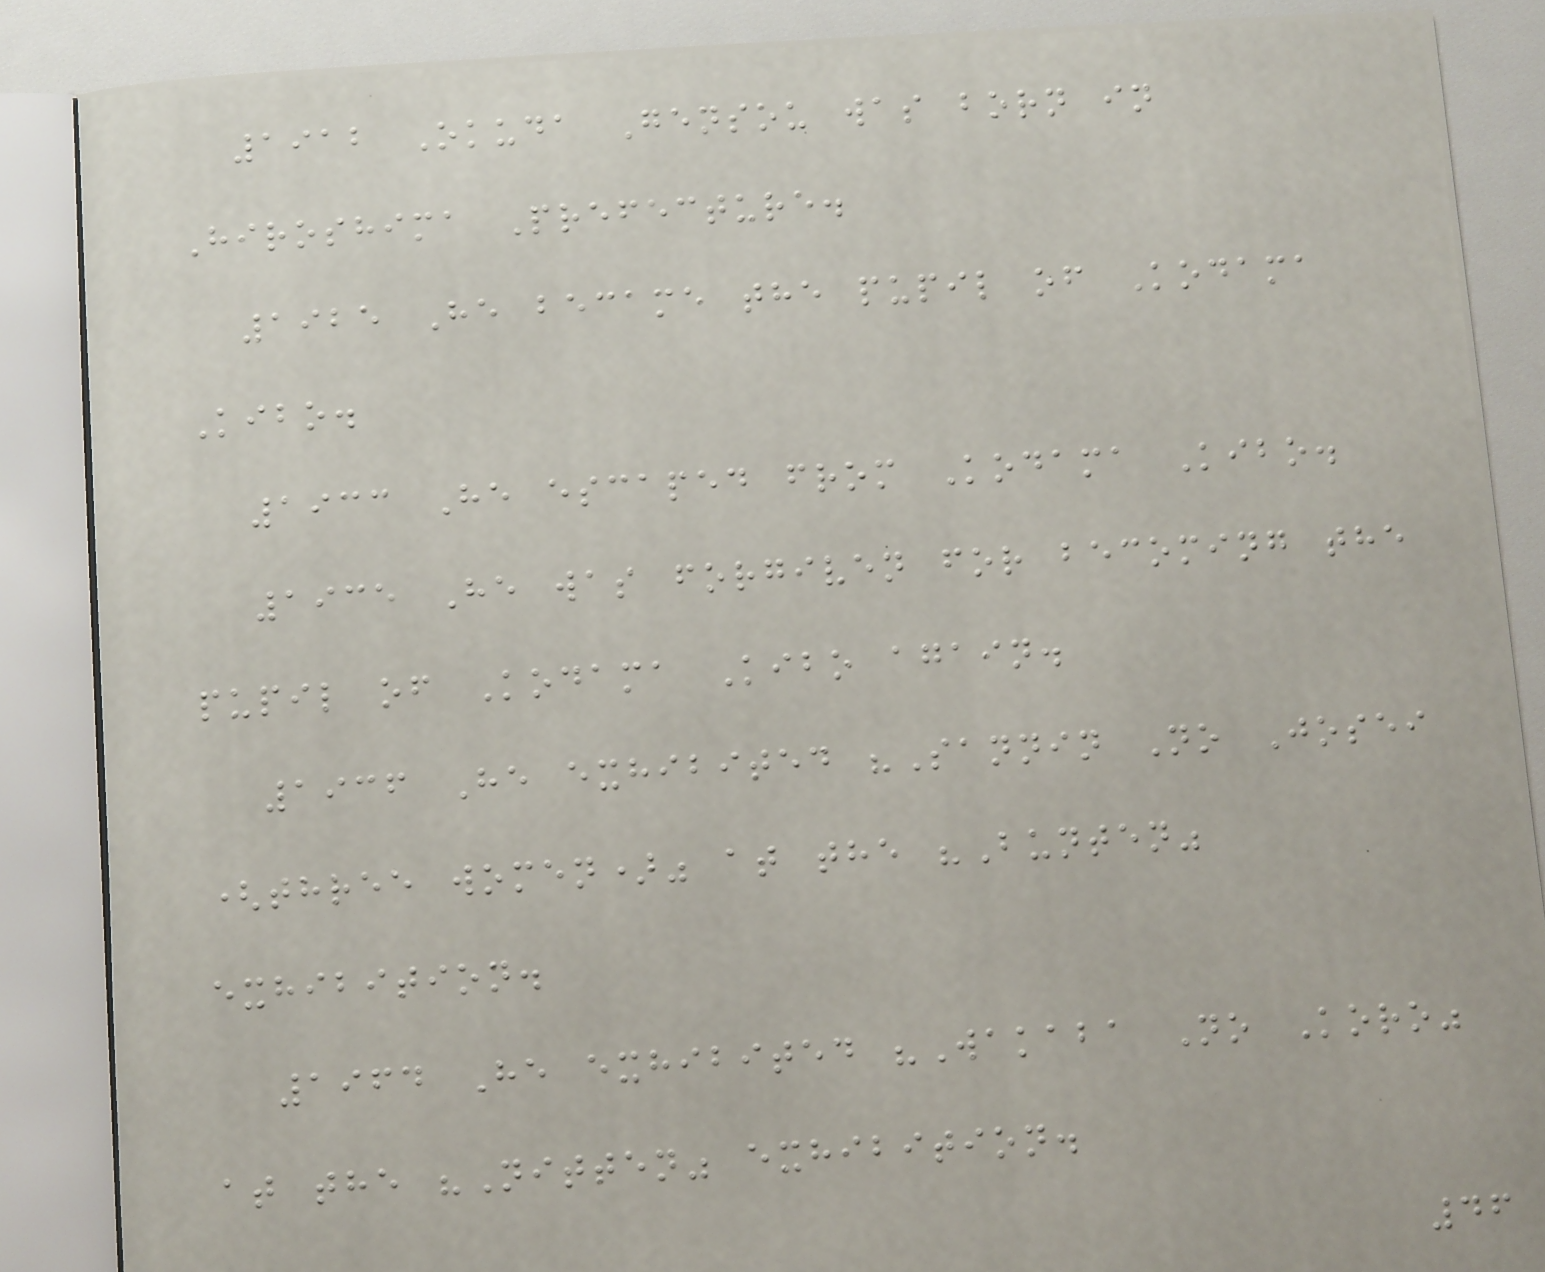1912 Okuda Gensou was born in
Hiroshima Prefecture.
1925 He became the pupil of Kodama
Kibo.
1933 He escaped from Kodama Kibo.
1935 He was forgiven for becoming the
pupil of Kodama Kibo again.
1936 He exhibited "Sannin No Josei
(three women)" at the "Bunten"
exhibition.
1964 He exhibited "Wakaba No Koro"
at the "Nitten" exhibition.
46
